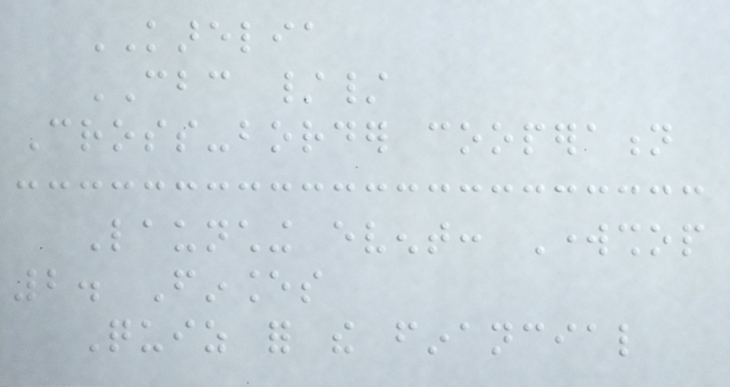KARELIA
CBC //
Cross-border cooperation
Launching event: Workshop
2. Finances
Quiz for the financial
